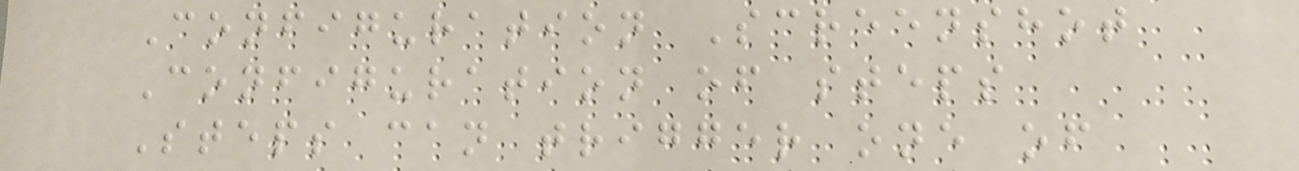Configuration Screenshot
Configuration of steps
Steps can trigger one of
